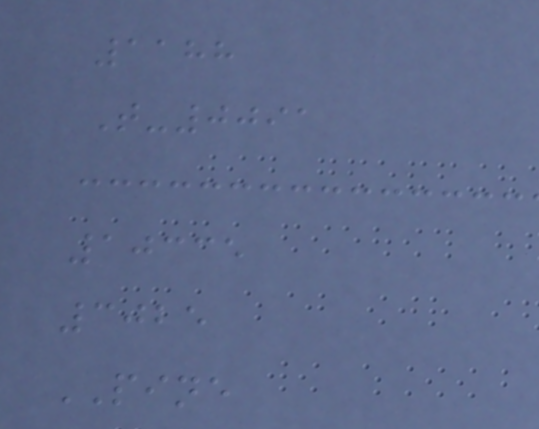1188
T-0091
10335
3025
PINE
